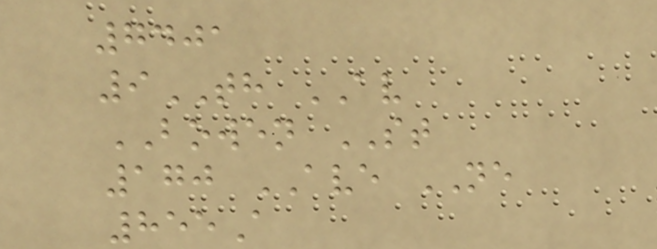7401
9TH AV
BOWEN ST
170 AVE NE
855A
